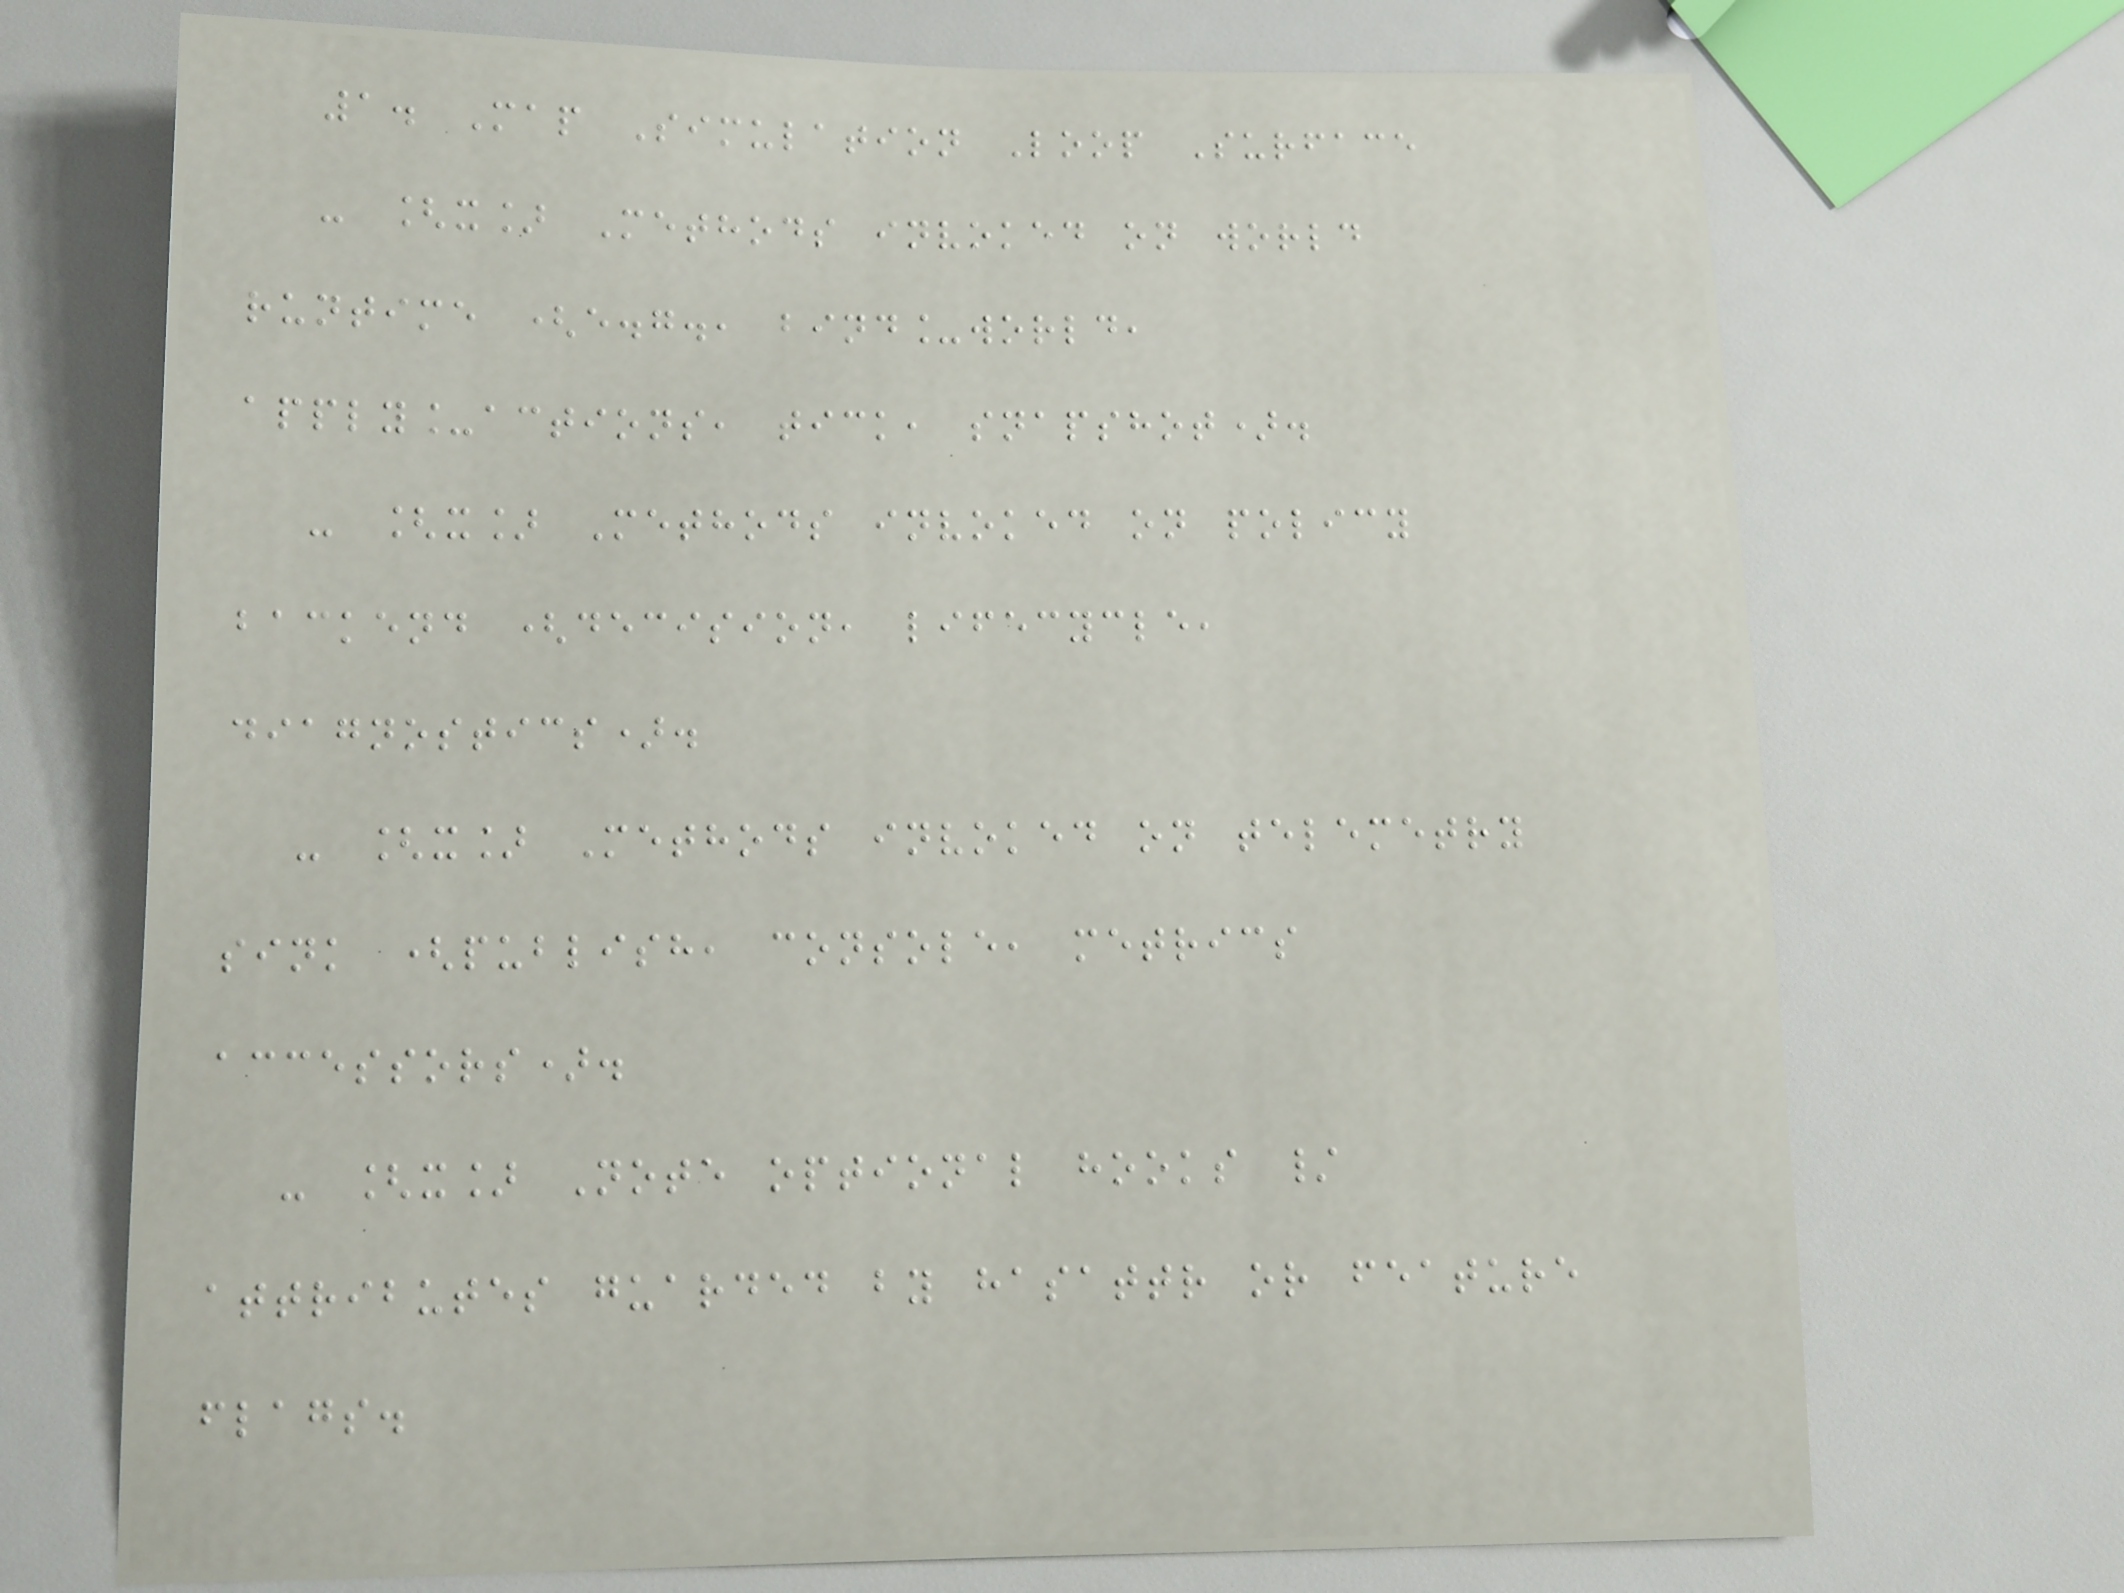1. Map Simulation Loop Surface
- [x] Methods invoked on world
runtime (e.g., bind_world,
apply_actions, tick, snapshot).
- [x] Methods invoked on policy
backend (decision, lifecycle,
diagnostics).
- [x] Methods invoked on telemetry
sink (publish, console, metrics
accessors).
- [x] Note optional hooks /
attributes guarded by hasattr or feature
flags.
